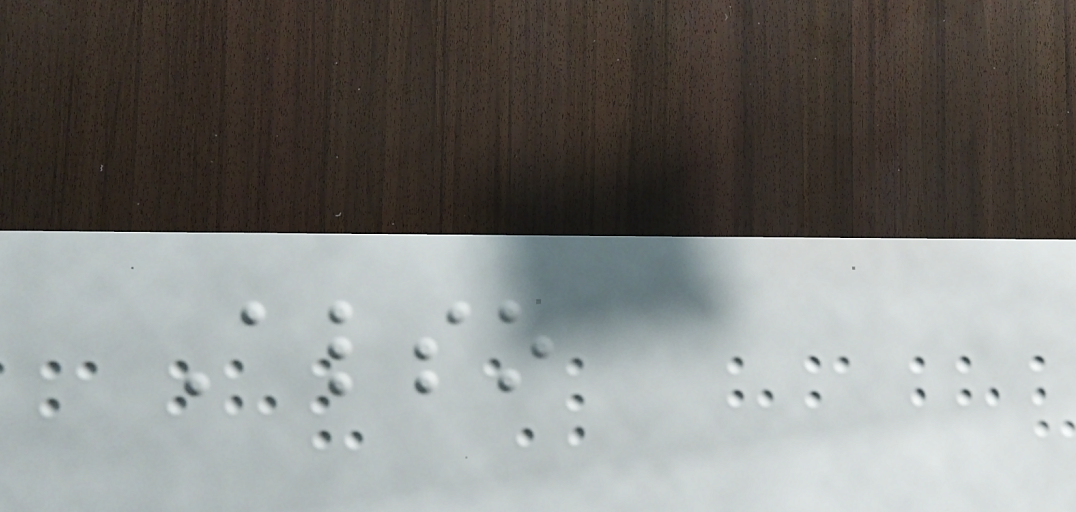Also
